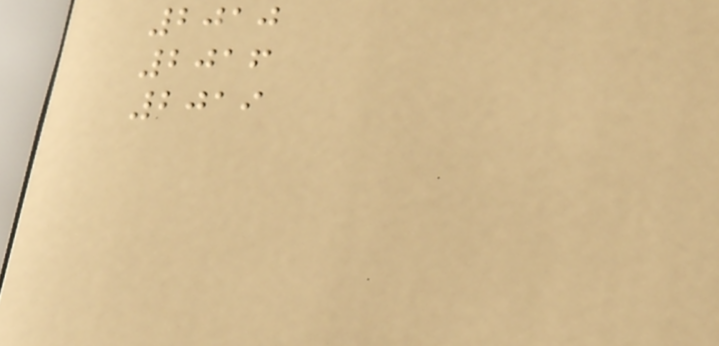2010
2016
2019
